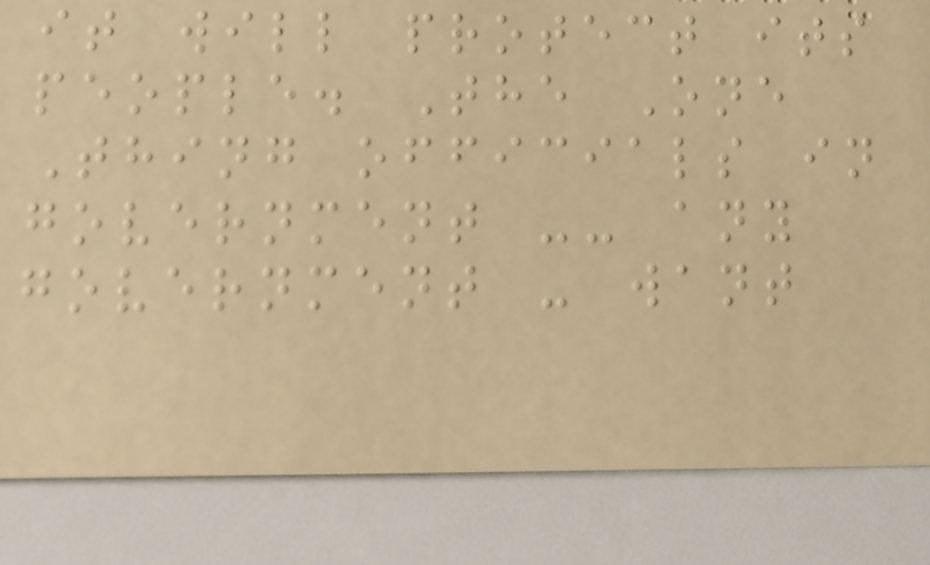it will protect its
people. The One
Thing officials in
government -- any
government - want
